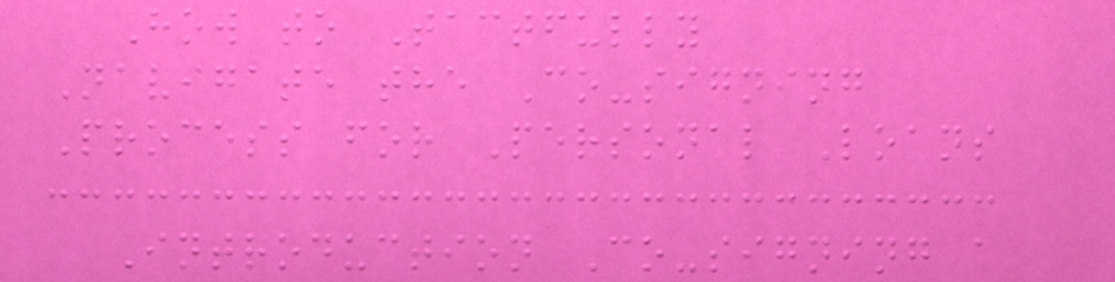How to Tactfully
Navigate the Co-signing
Process for Personal Loans
Introduction Co-signing a
